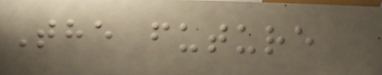The future
